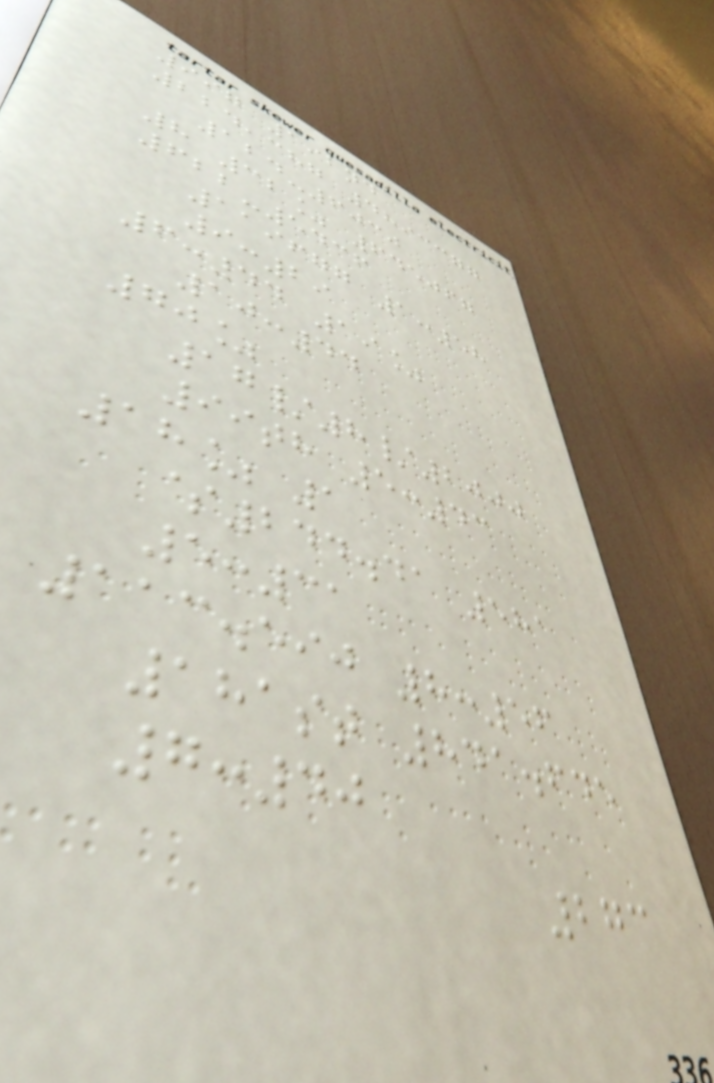997 192nd
224,387 4893377
124-6030
8 32% 645067
622-5436
119677 1:58
9:29
6:44 19%
10:44
70%
17/8/2000
99th 5:43
18% 1
$244.41 581
5:31
113.590 8:56
181st 841.645
7:40
273
